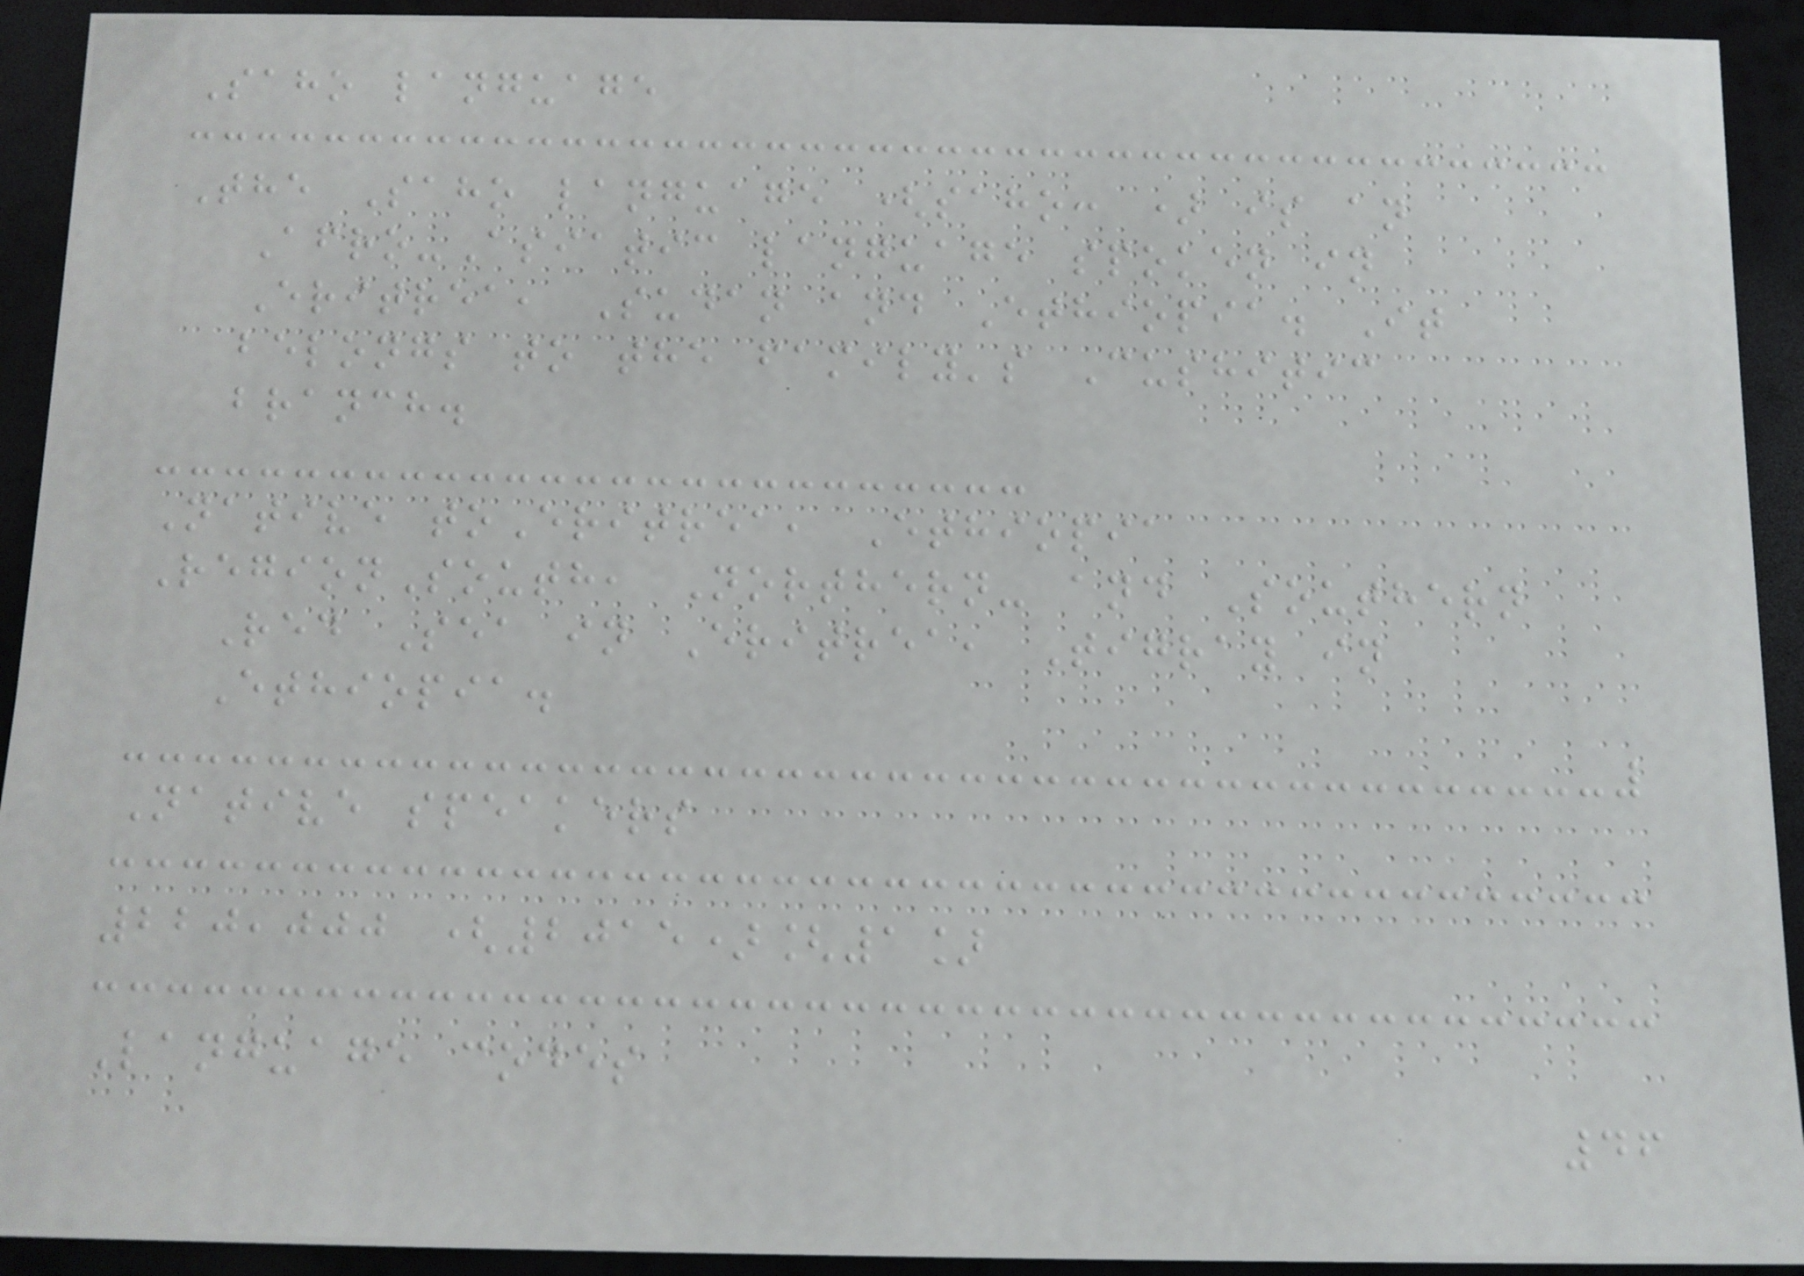Saho language
The Saho language (saho: ) is an
Afro-Asiatic language spoken in
Eritrea, Sudan and Ethiopia. It
belongs to the family's Cushitic
branch.
Native toEritrea, Ethiopia
RegionSouth, Northern- and Southern
Red Sea in Eritrea, Tigray in
Ethiopia.
Native speakers
220,000 (2015)[1]
Language codes
46
